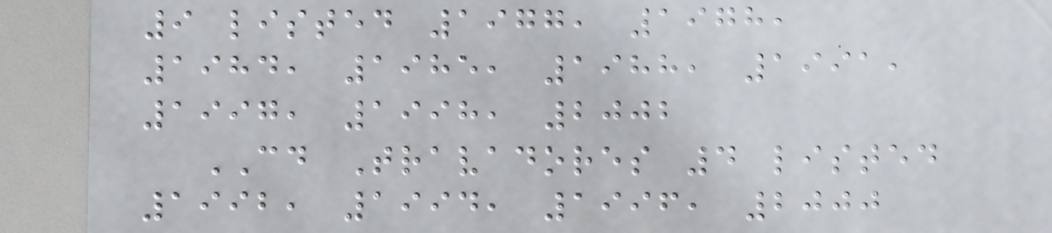9 listed 1977, 1978,
1984, 1985, 1988, 1991,
1997, 1998, 2002
CD Travadores 4 listed
1992, 1994, 1996, 2000
